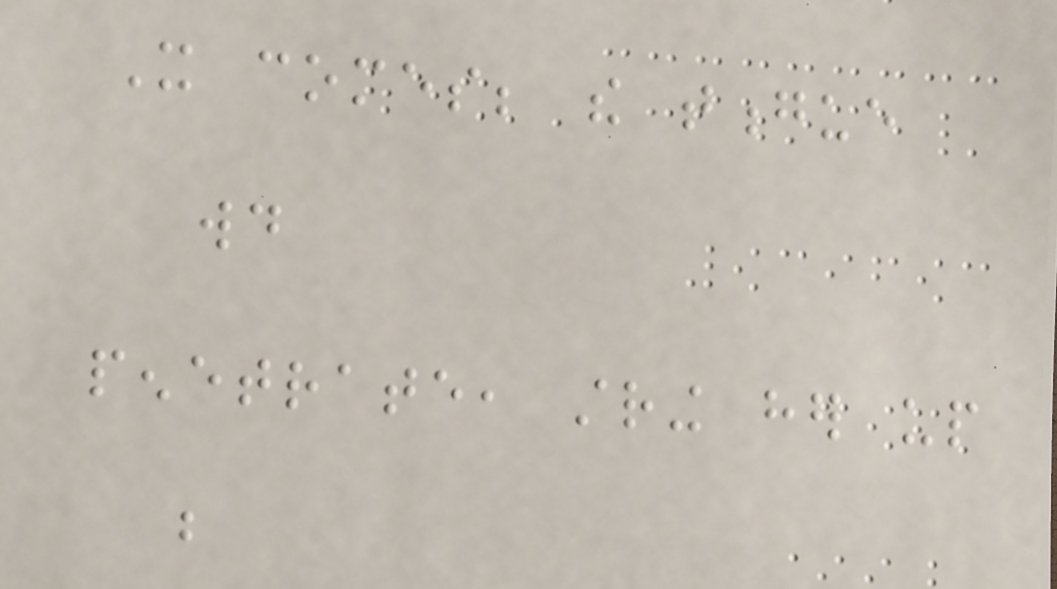It comes; the tongue
would
penetrate, string her up
but
